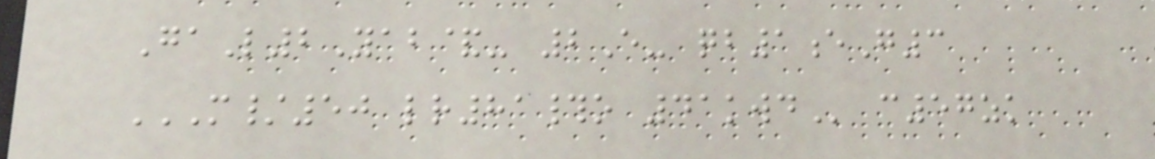GaL2Yab&- 2E- qb1eG3
M/50 LR81#O 41KWD c57zk
